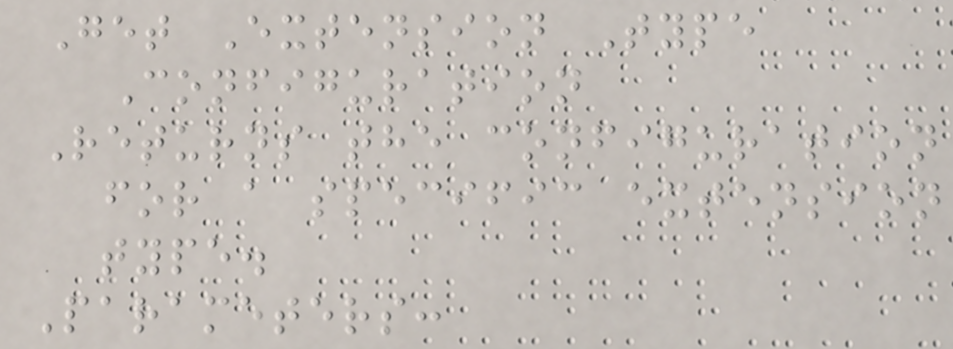Get Extension Type
Configuration
Returns the configuration
for a specific extension
type.
Parameters:
